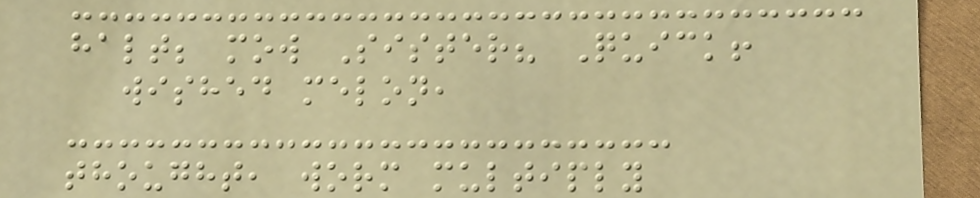halt; mow Sister? Quick!
wished melon,
thought, worm multiply
